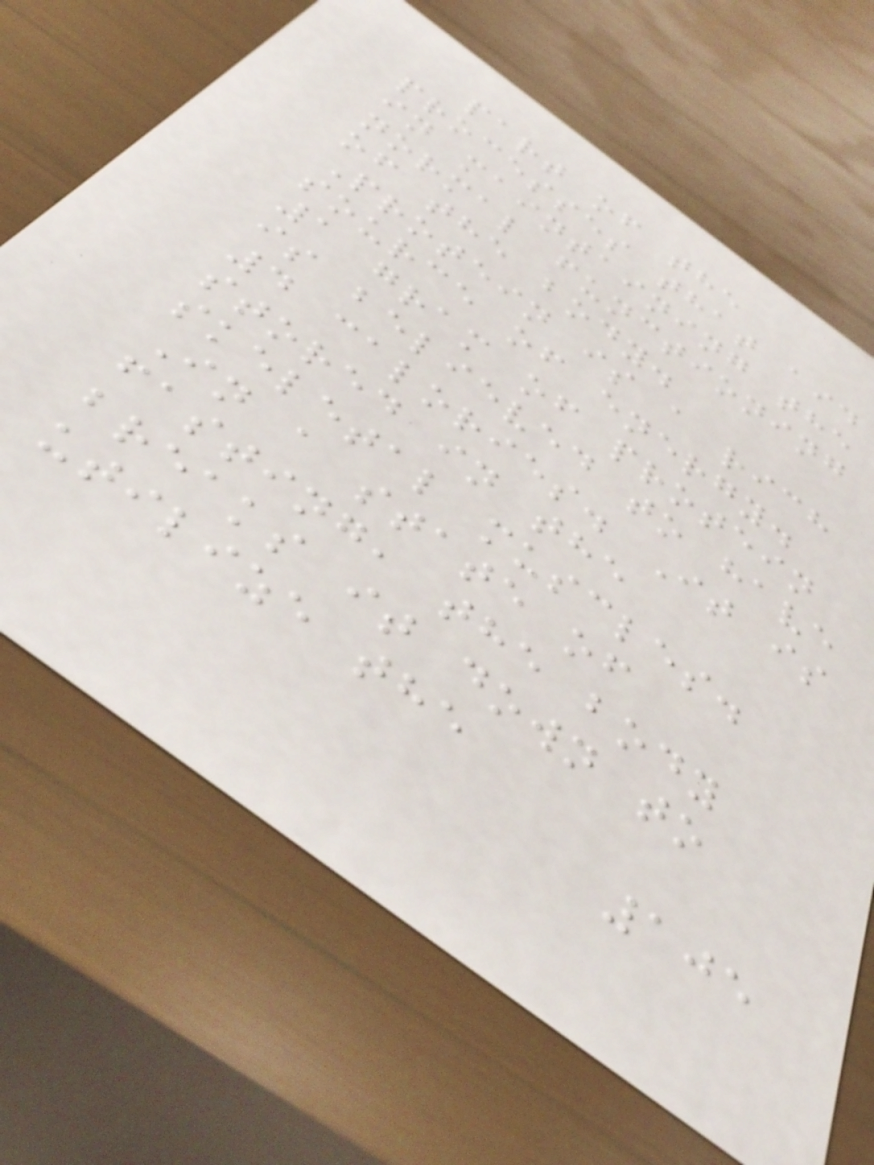part of the
processes that aid
in maintaining the
normal functioning
of the body.
Protein is a rich
source of energy.
1 gram of protein
is believed to have
4 calories. It is
stored in the
skeletal muscles.
In a state of
fasting, the body
breaks it down to
utilize the
105
